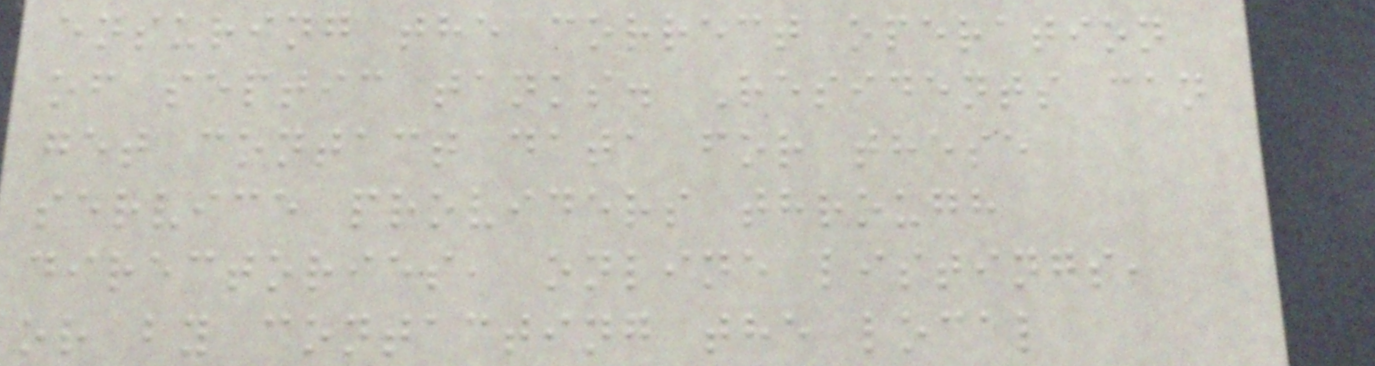ensuring the correct operation
of septic tanks. Residents can
get contact data for these
service providers through
directories, online listings,
or by contacting the local
